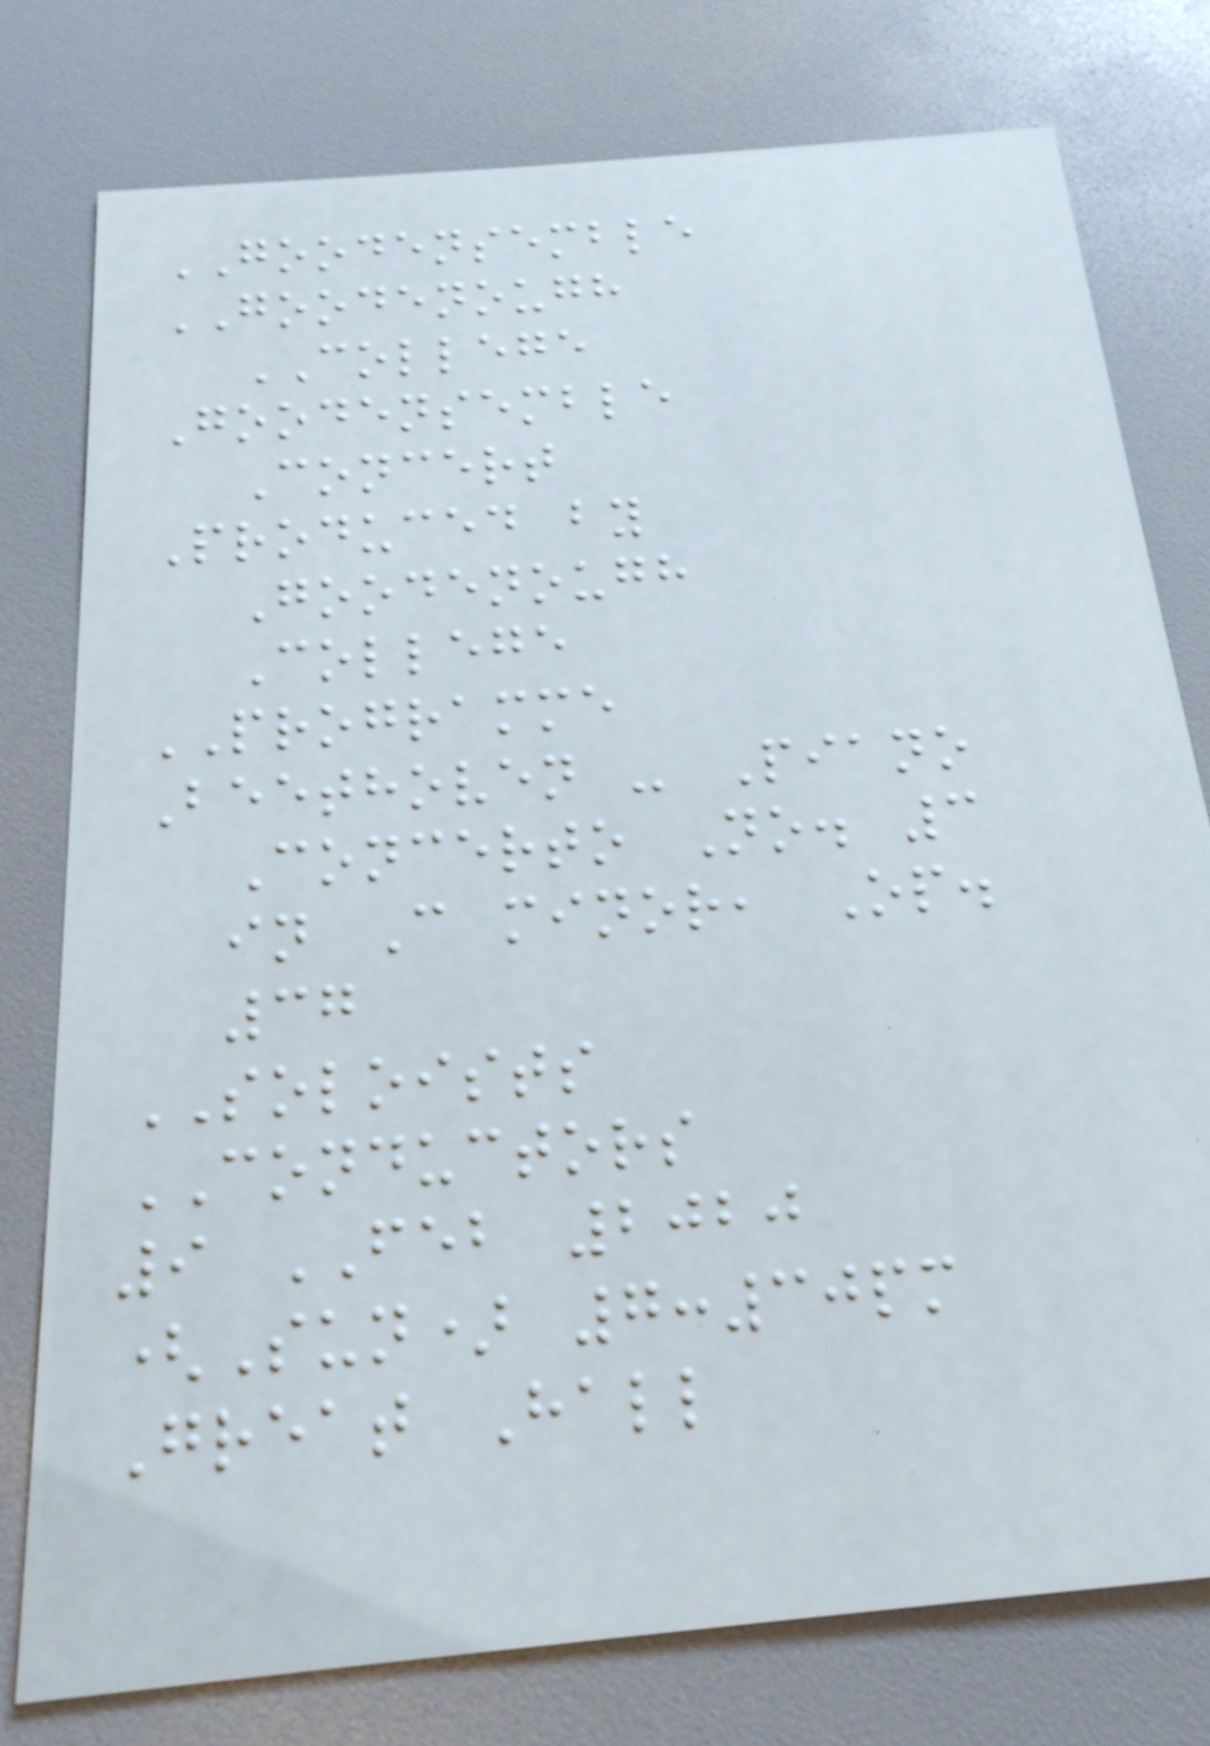GOODENSEMBLE
GOODENOUGH
COLLEGE
Goodensemble
Concert
Produced by
Goodenough
College
PROGRAMME
Beethoven - Piano
Concerto No. 3
in C minor, Op.
37
SOLOISTS
CONDUCTORS
9 FEB 2020
(Sun) 7:30pm
Great Hall
